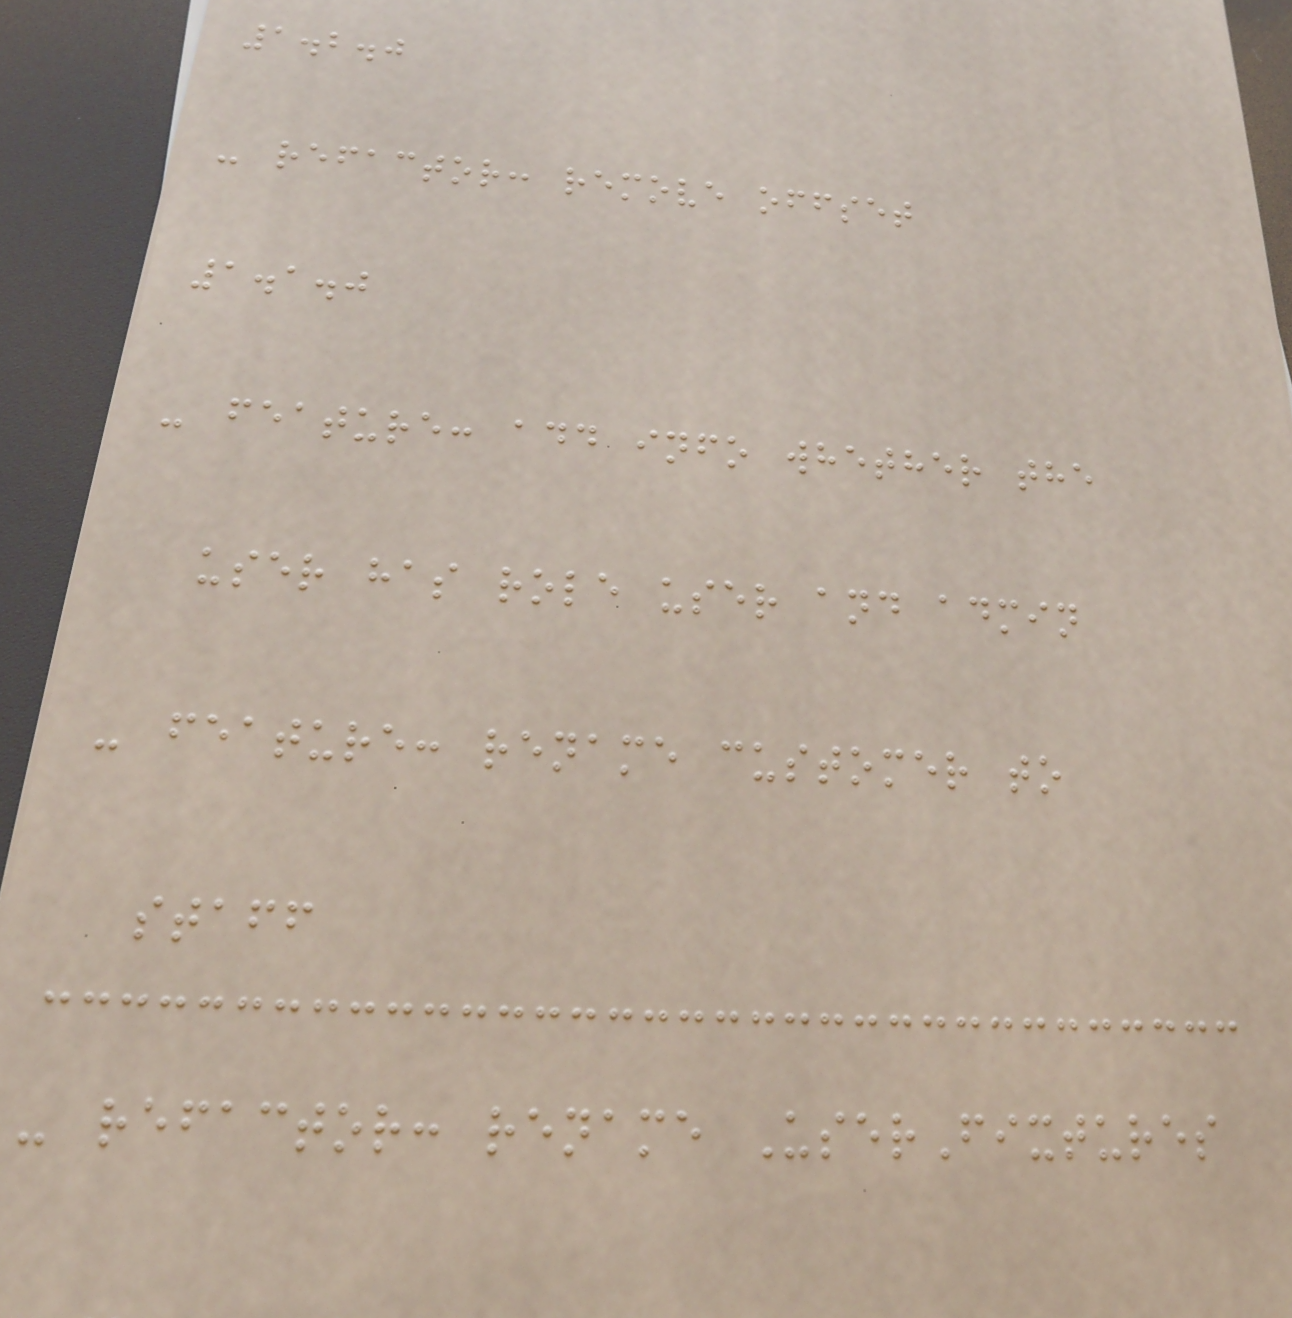1.2.0
- refactor: remove offset
1.1.0
- feature: add info whether the
user has role user and admin
- feature: rename customer to
staff
- refactor: rename UserFixtures
